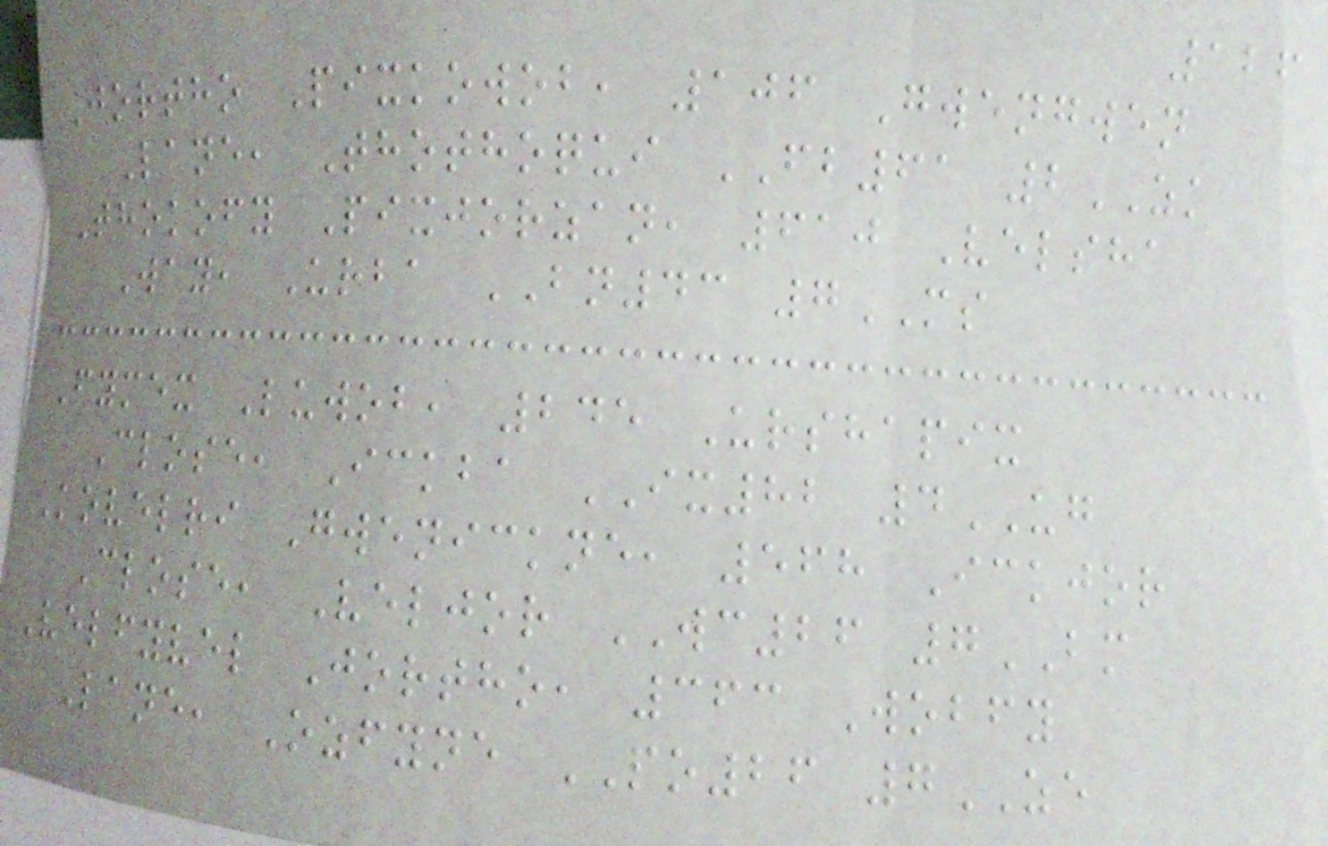126
Jortho Pixkowob, 106 Gwengwen
Lane, Thothoqui FB61 2ZK
Thokofy Pixjorzan, 610 Velsha
Way, Urba BN43 7MS
Fymex Luwob, 245 Urshapix
Close, Ickba IX82 4UG
Kovelri Gwenickne, 568 Ickjor
Close, Veljor WC26 7BM
Velfyvel Jortho, 363 Wobfy
Lane, Ozfyne PO26 7ZE
